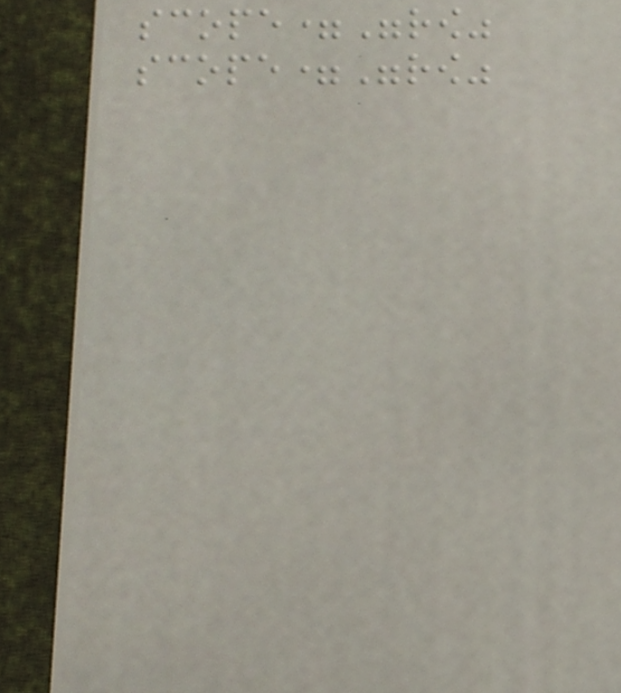scope="row"
scope="row"
